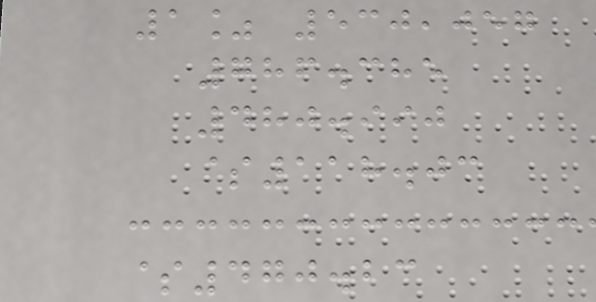1% 530,057
786.385
480.990
$118.03
$470.23
